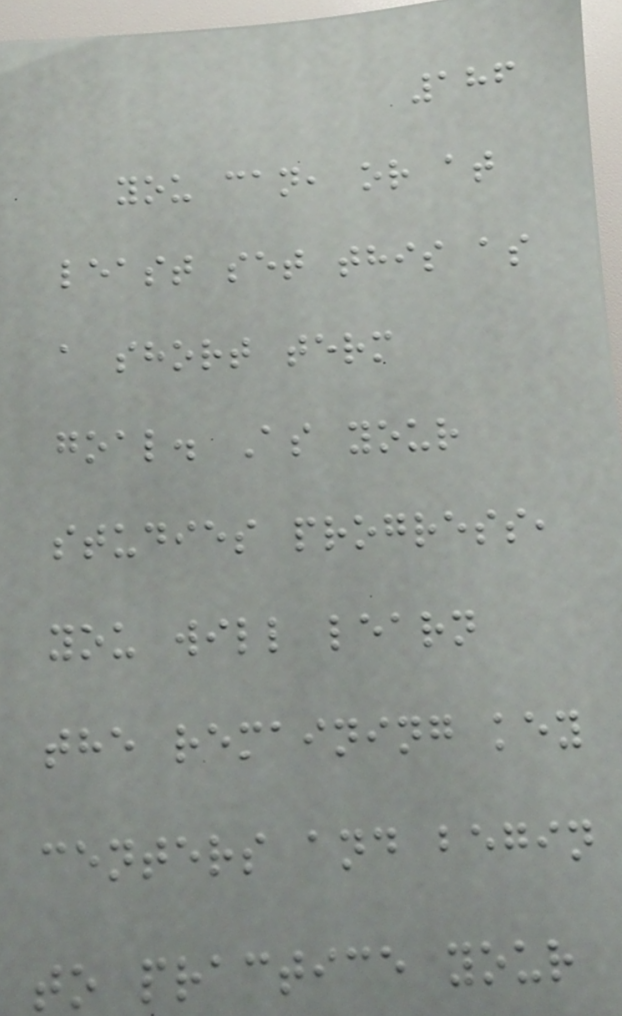186
you can, or at
least set this as
a short term
goal. As your
studies progress,
you will learn
the remaining key
centers and begin
to practice your
